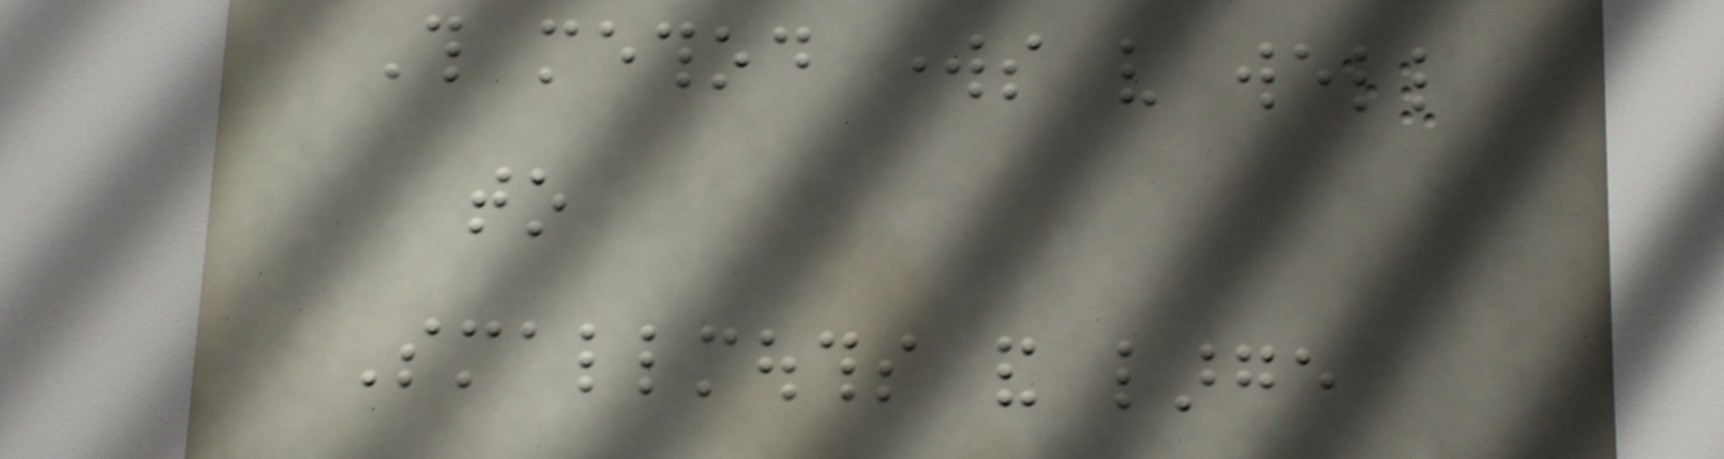This method works very well
to
Smallmouths and large
